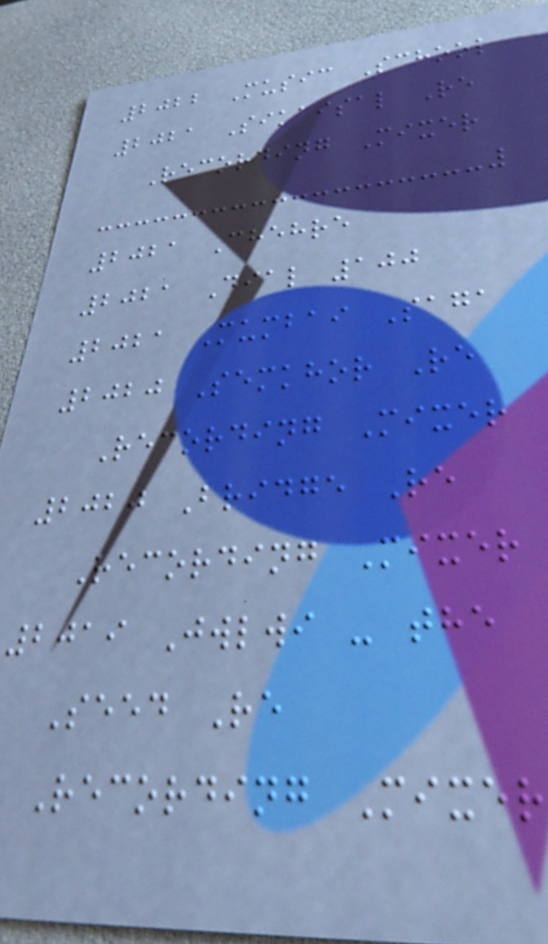2022 Music School
2021 Sikaisal Re
Recording Mixer
2021 Chehre
2021 Dial 100
2021 Mumbai Saga
2020 Semkhor Re
Recording Mixer
2020 Bridge Re
Recording Mixer
2019 Jwlwi - the
Seed Re
Recording Mixer
